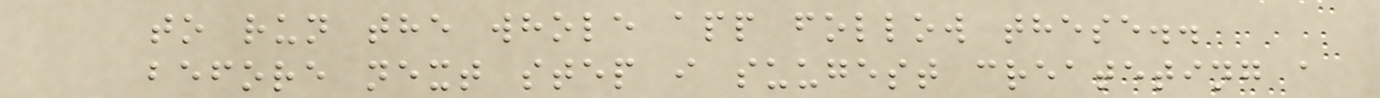to run the whole app follow these..
before next step i suugest createting a
